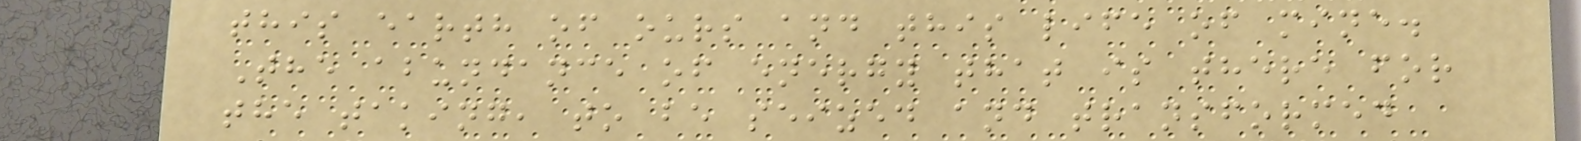this earth of ours and this life of mine.
The abundance of energy that is there for
the taking, to be seized and transformed
